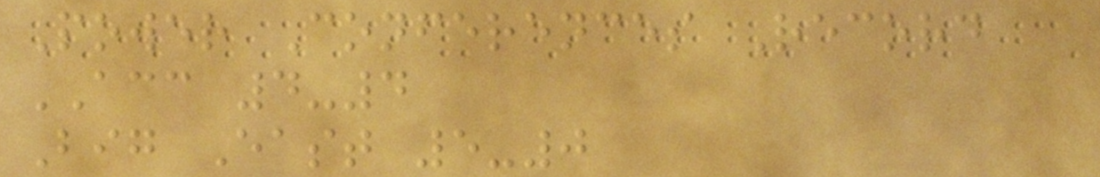Power Conferences Record
ACC 4-4
Big East 5-0
